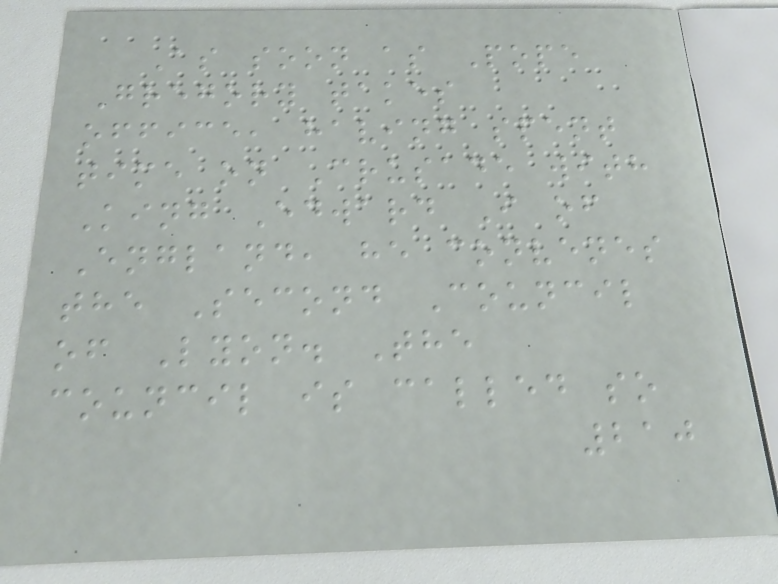As soon as Pope
Gregory takes
office, having spent
time on Crusade with
King Edward I of
England, he convenes
the Second Council
of Lyon. The
council is called so
210
